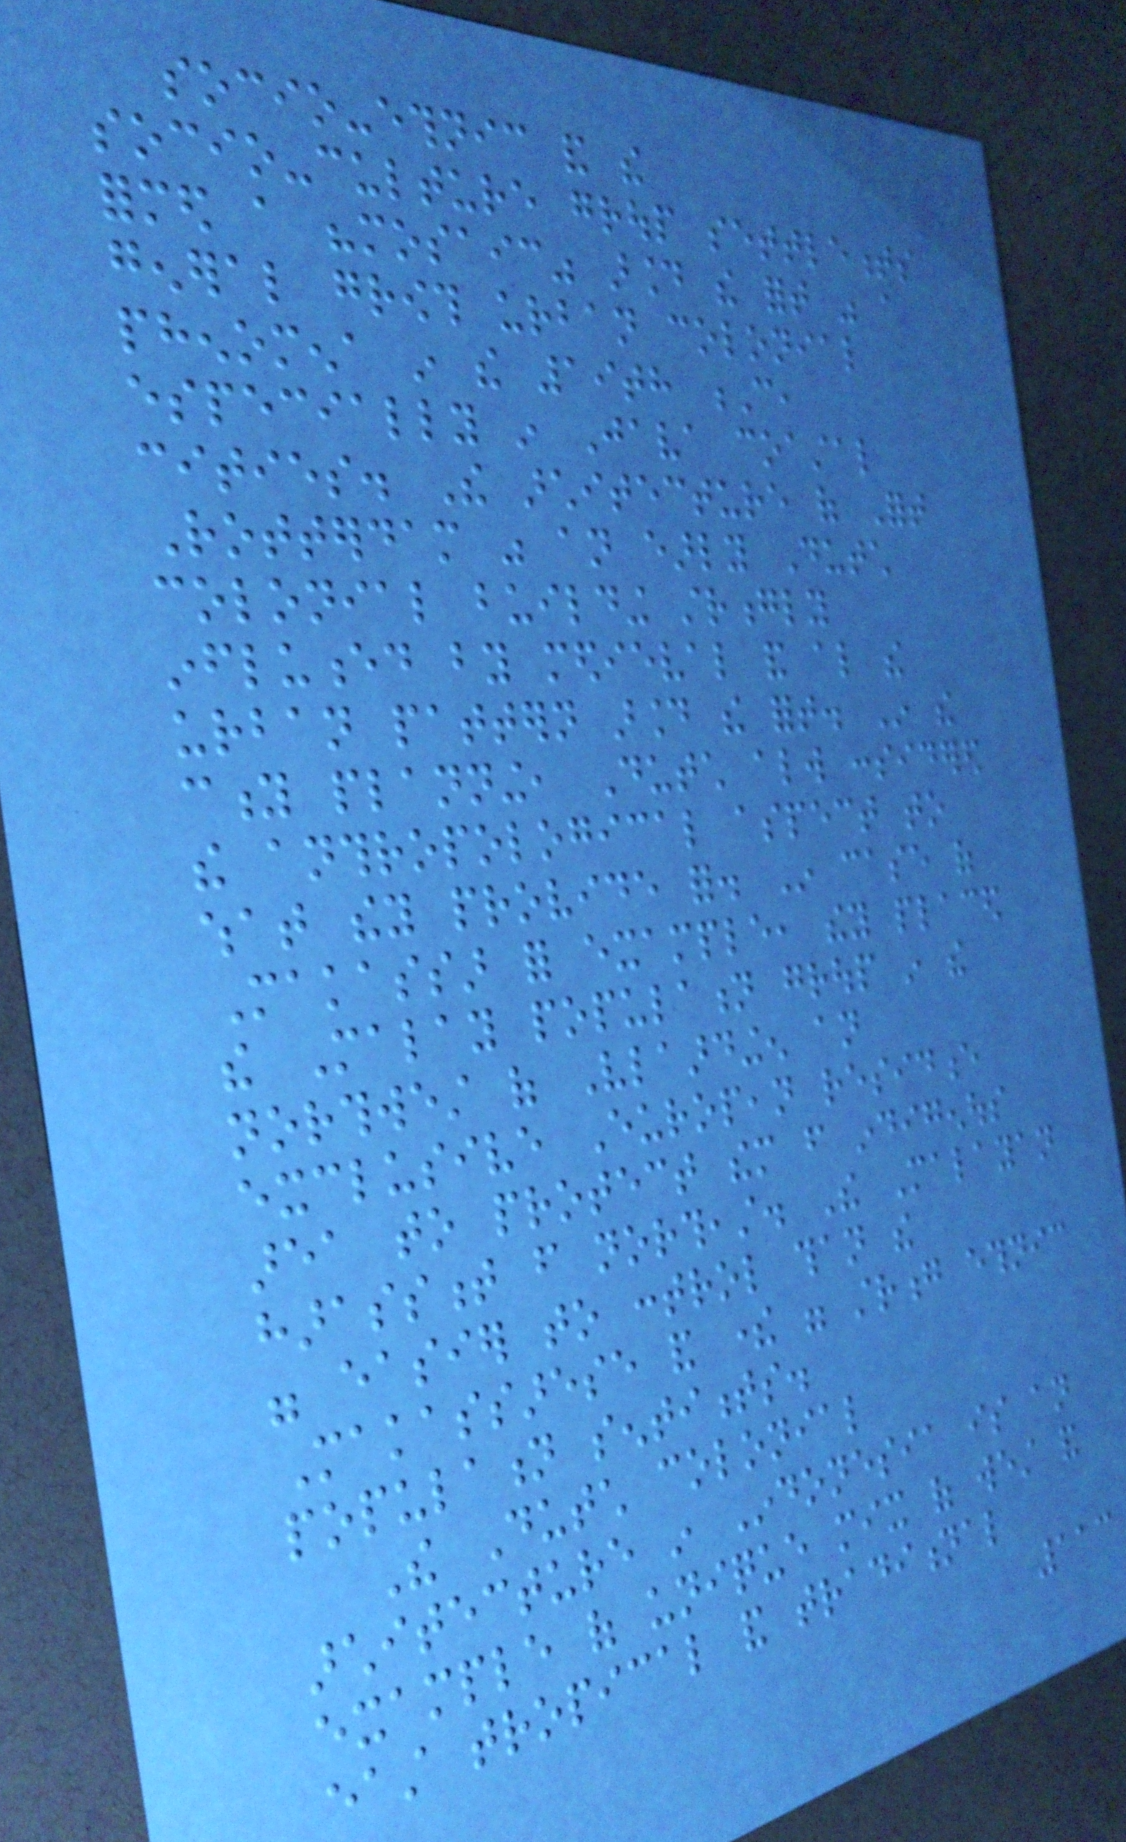socio-ethnic and the
socio-culture group settlements
formed a "mosaic" around the fort was a
general growth urban colonial
phenomena in the 19th C,
especially in Java coastal
cities. The architecture of Fort
Rotterdam was an early Dutch
colonial building strongly
influenced by medieval and also the
urban pattern around the fort. In the
city planning, Dutch always considered
the anthropological aspect to
what they provide for. In case of
Makassar for example, they placed
the Malay population group in the
northwest of Vlaardingen an
exclusive European residence
area to protect them from indigenous
harassment from northeast. The Malayan
were easier to control than the
Makassarese and there were strong ethnic
population sentiments.
The Dutch colonial
architecture in Indonesia is an
example of unique mix of west and
east tropical and traditional
113
